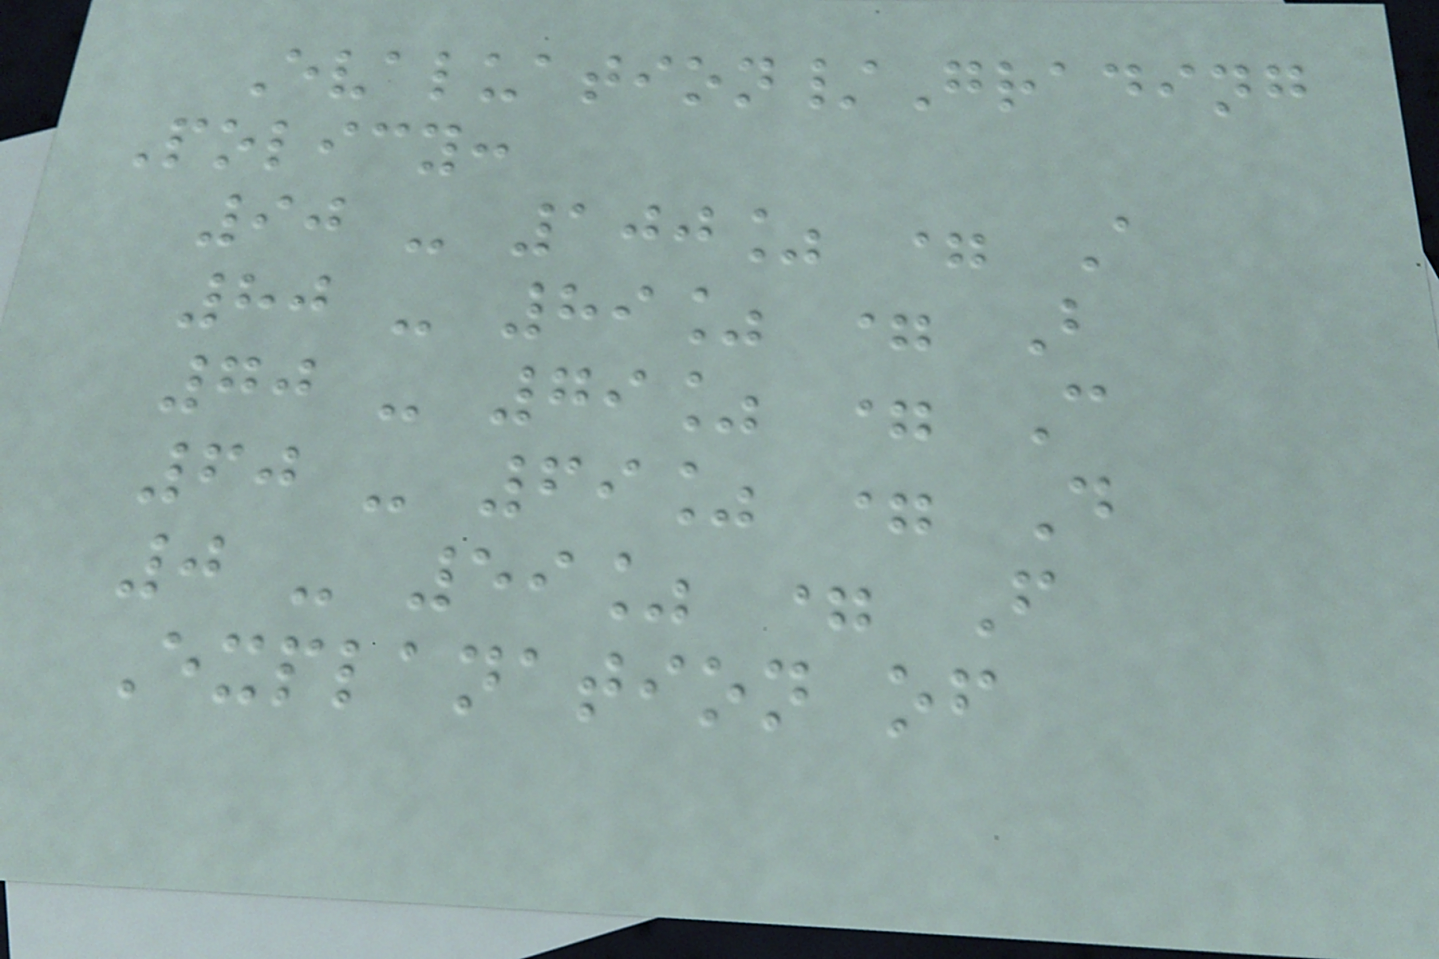Evaluation/Grading
Policy:
90 - 100% = A
80 - 89% = B
70 - 79% = C
60 - 69% = D
0 - 59% = F
Explanation of
